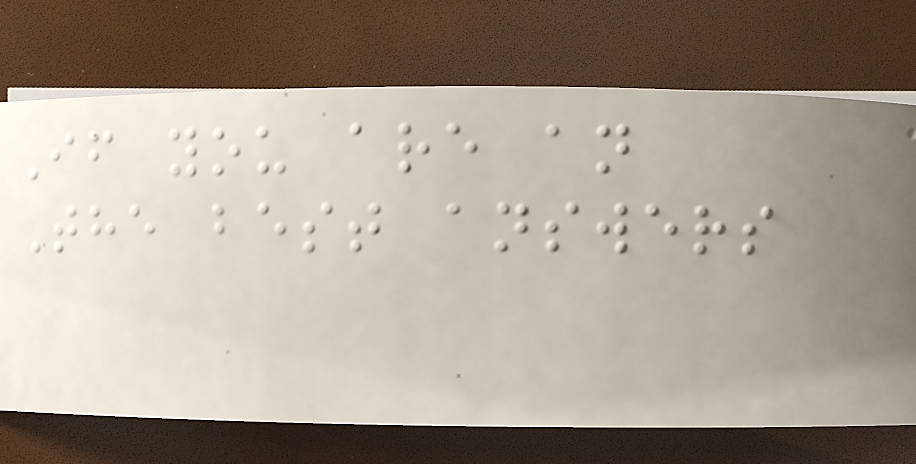If you are an
The best answers
